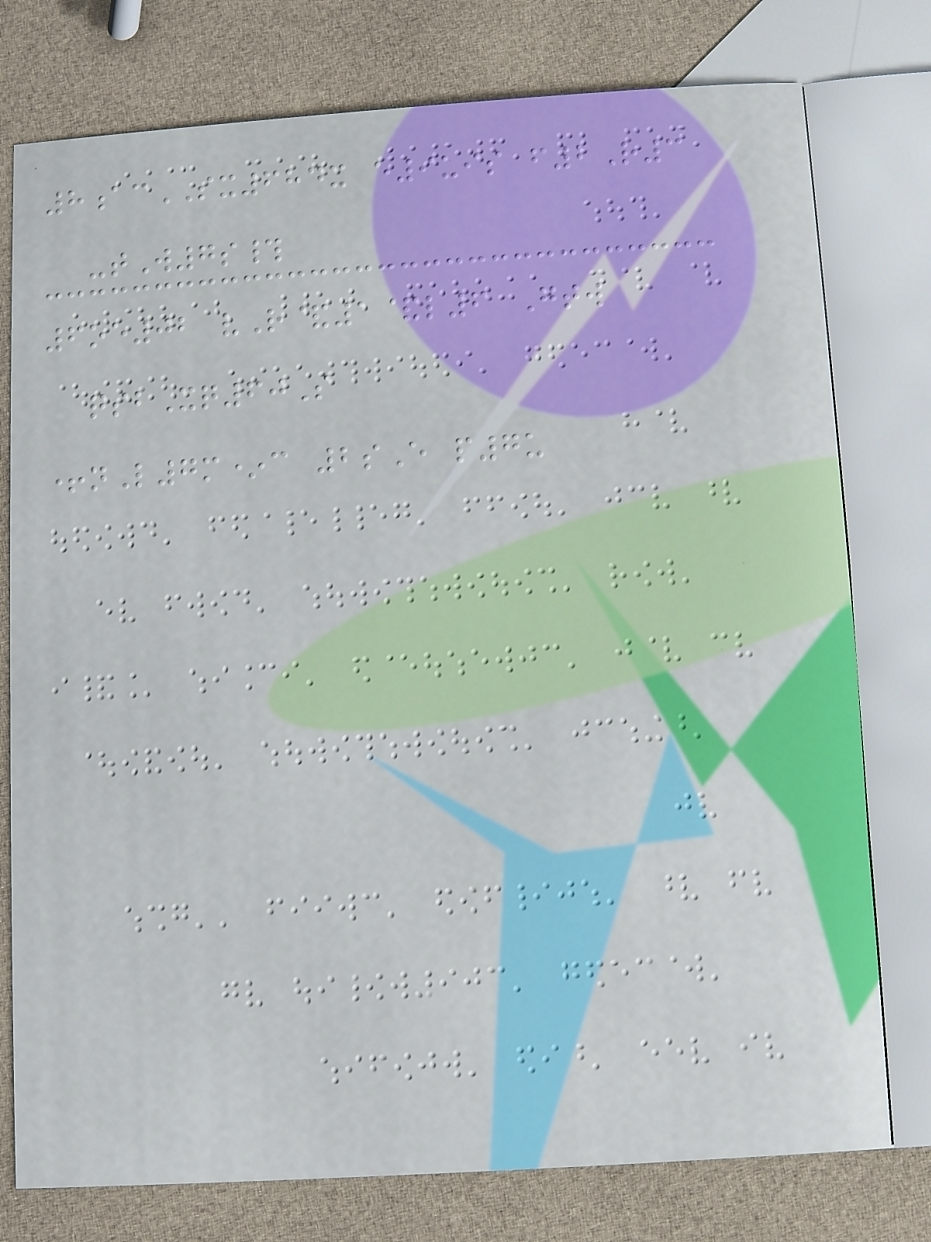8acSX684x e9uis f2R3
-tW7s#
6oe02 vR&1&l6 Gtw
qsbXq60S
+nL7m*c 2sE p7u
